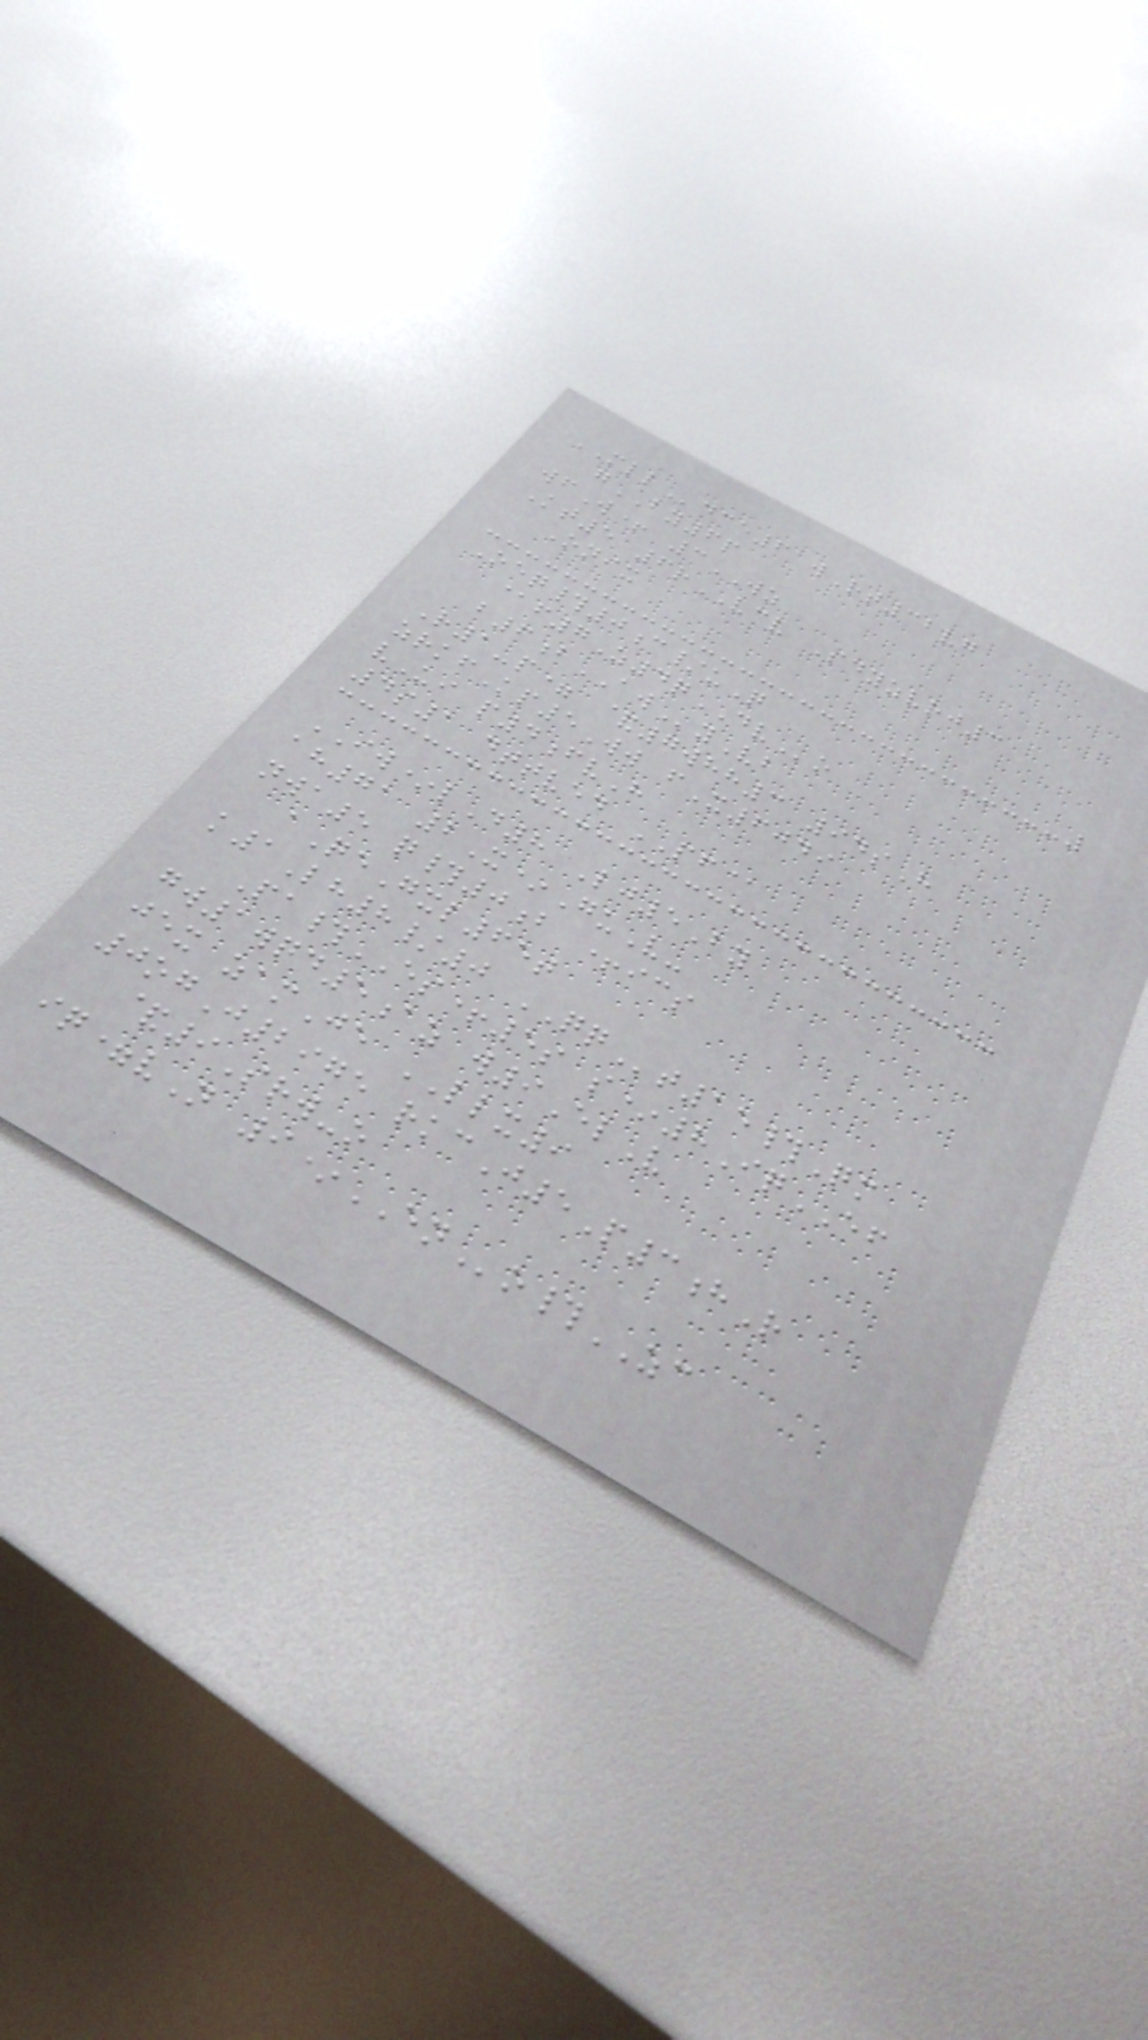MLLdce6 wRt32vg
gBY6p
wfW+ 3WZ
Kt5 6rVCV Sdyzvrj3
Onix
Oeq#0c/uQ
@f7Z4qDVo
b6bAWyVb
R1-p= &7whh3 94sH
zrkfKp5Ww fX6049
vUi p4fvH
4s1 dttved PF@
IW*lD8 Lj5By
ah71 2X*GuV-
nwa5 q#0b +ics
aQeGxl65t
k1Lh8/0 QQt15#Qm
Pa#ES+5s s*8IqEF
gw1wqd5az w9ElV
jex zamJe LLX9
0ogJ2975 rkcJ5P3hR
&9Srw-o
iq=vN 9*ENo#ZC
